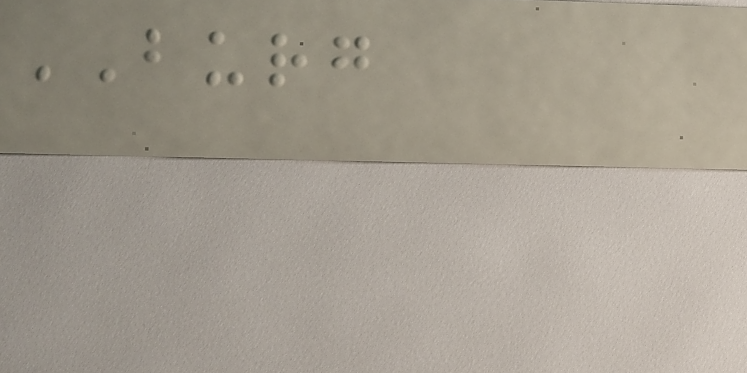BURG
